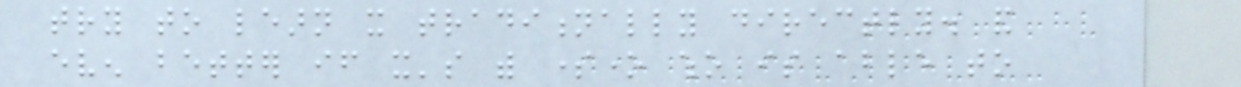try to learn it traditionally directly. and
even better if it's with someone who is able to
